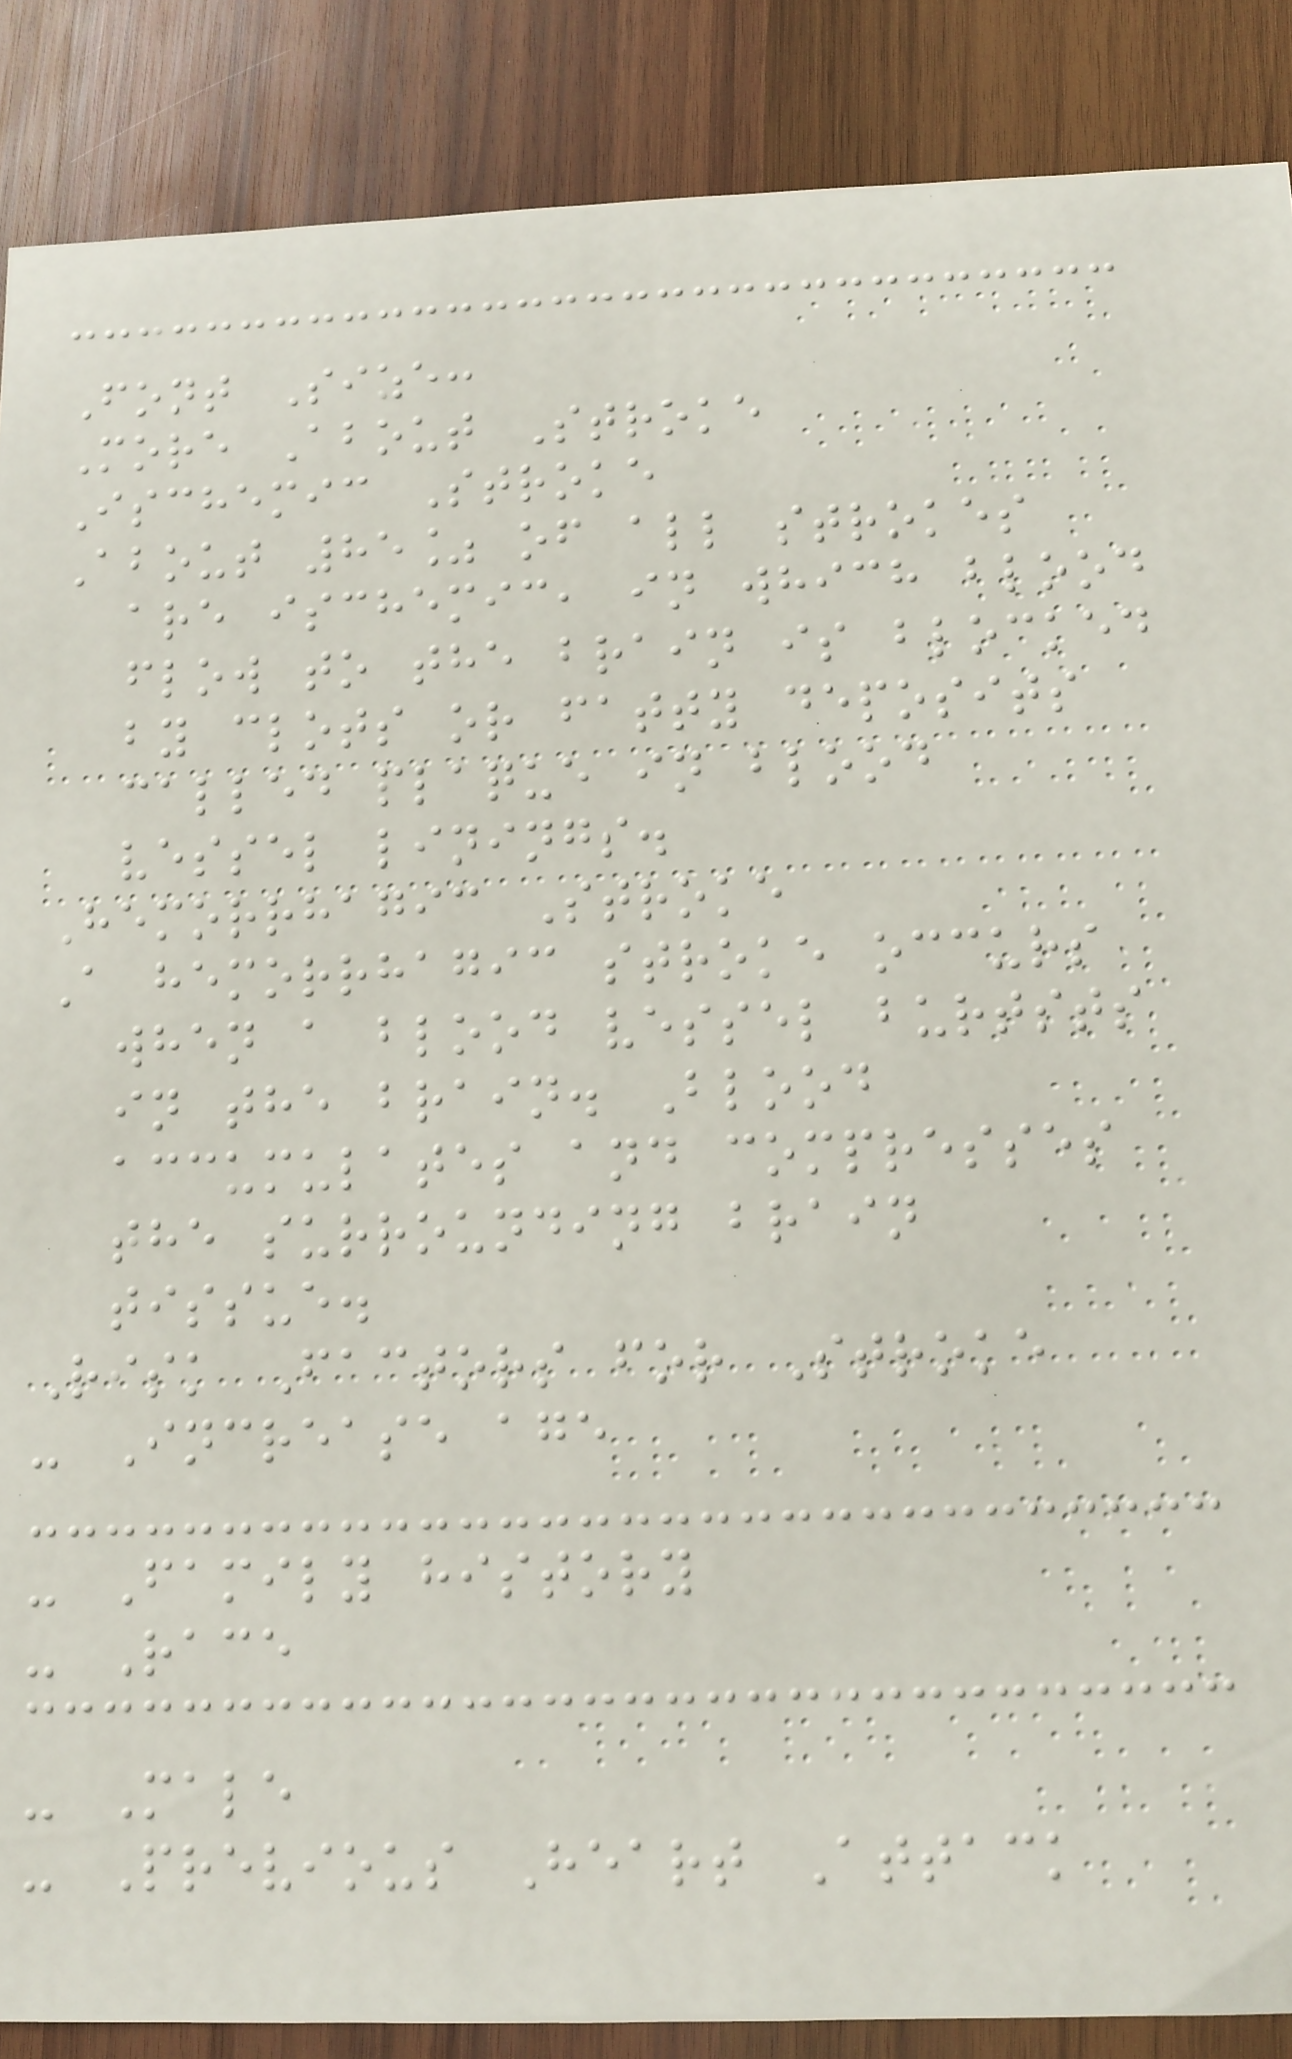Font Size:
More About Stroke
Ischemic Stroke
About 85% of all strokes
are ischemic, in which blood
flow to the brain is blocked
by clots or fatty deposits
called plaque in blood
vessel linings.
Hemorrhagic Stroke
A hemorrhagic stroke occurs
when a blood vessel burtsts
in the brain. Blood
accumulates and compresses
the surrounding brain
tissue.
Risk Factors for Stroke
- Increase age
- Family history
- Race
- Male
- Previous Heart Attack
